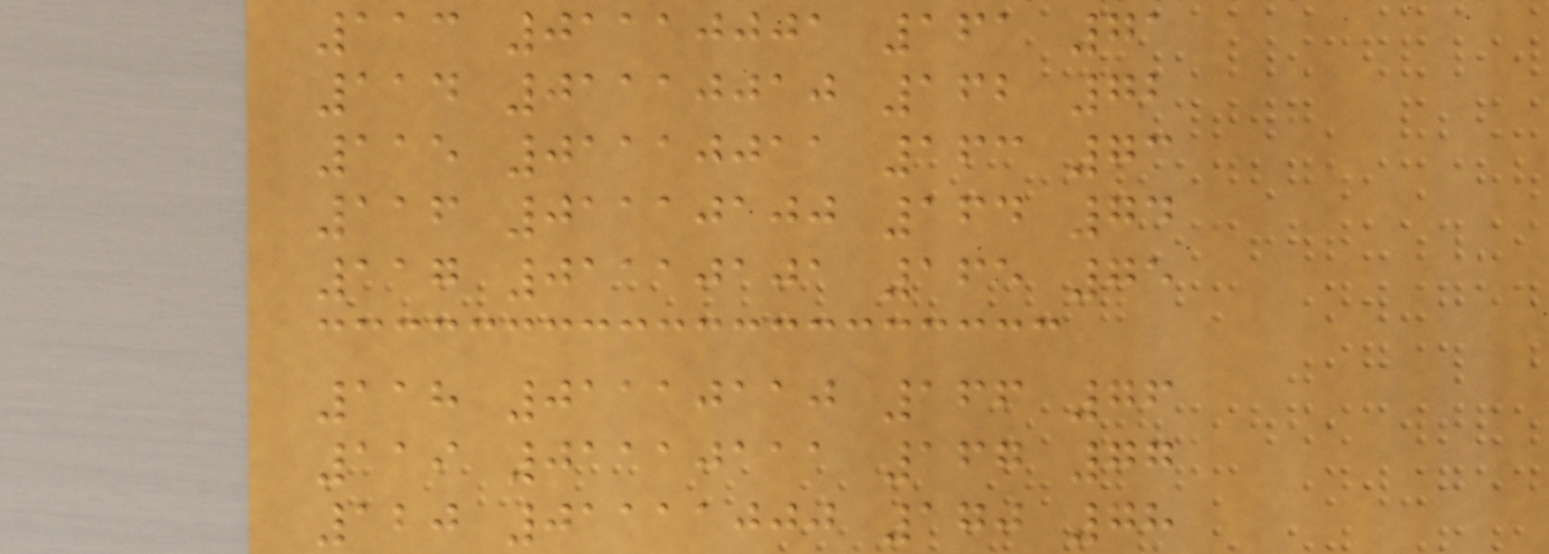113 01110001 161 71
114 01110010 162 72
115 01110011 163 73
116 01110100 164 74
117 01110101 165 75
118 01110110 166 76
119 01110111 167 77
120 01111000 170 78
